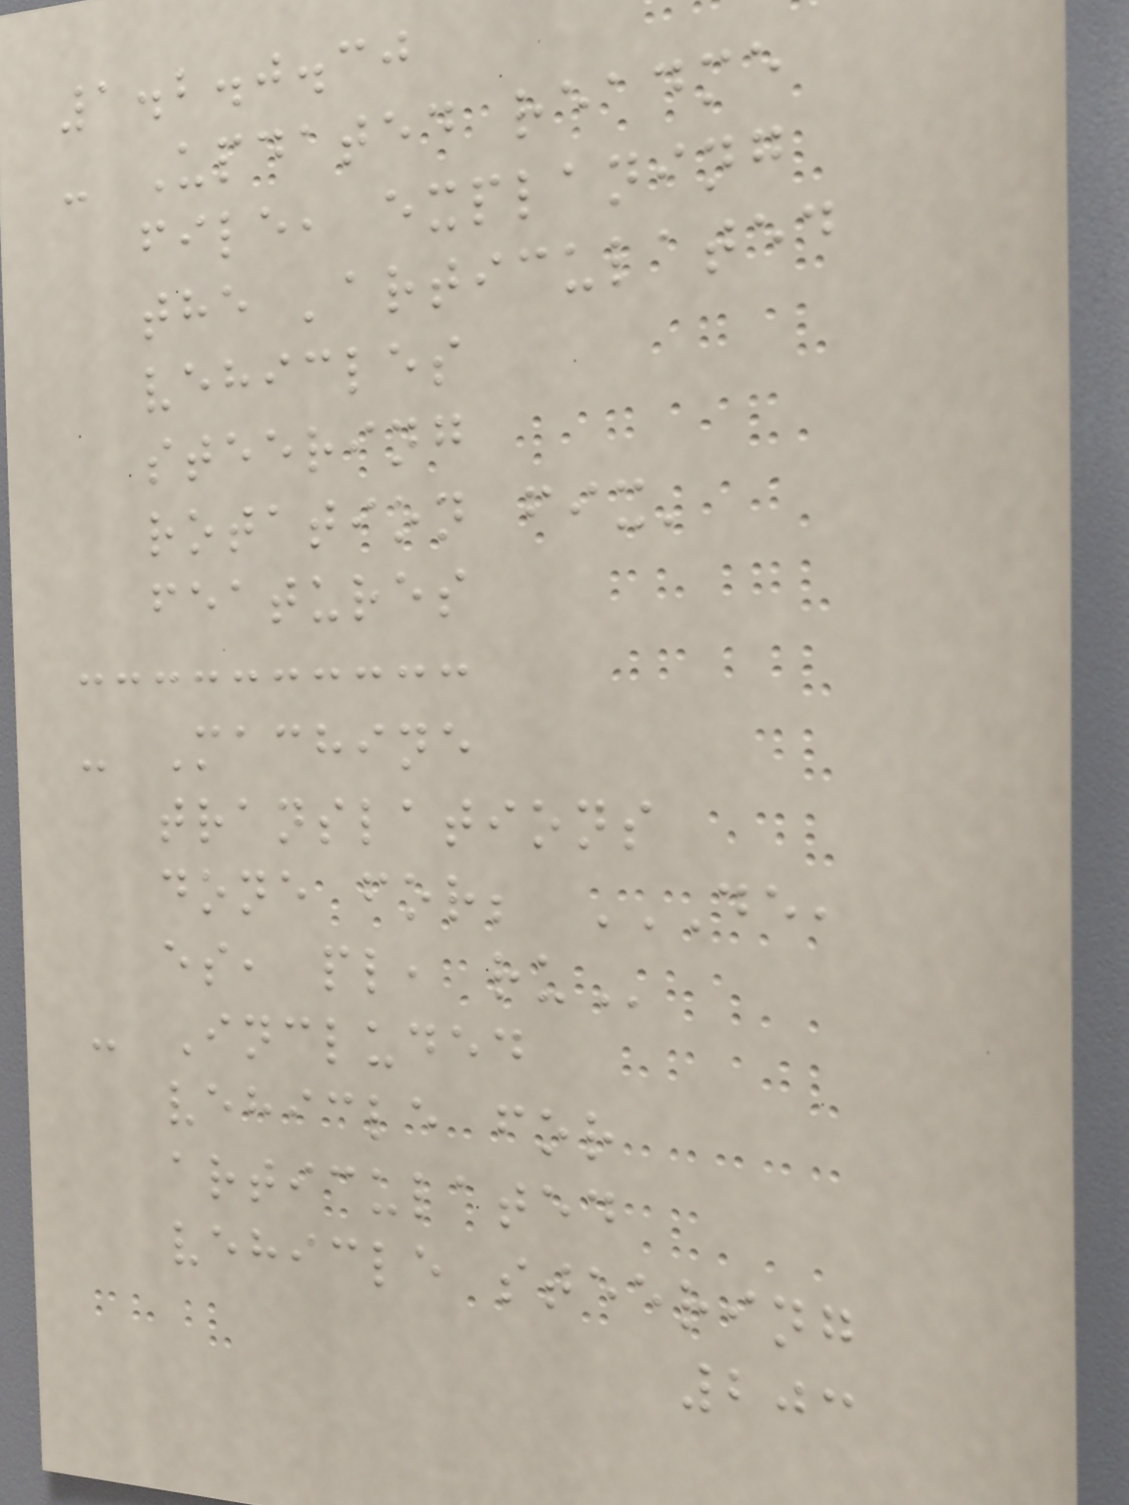1.2.0.30
- Updated readme
file, explaning
the 'articulated
vehicles
steering
rotation fix'
features
- Machine
translations
done for; DE,
ES, PL, RU
- Included
vehicle for
articulated
vehicle steering
203
